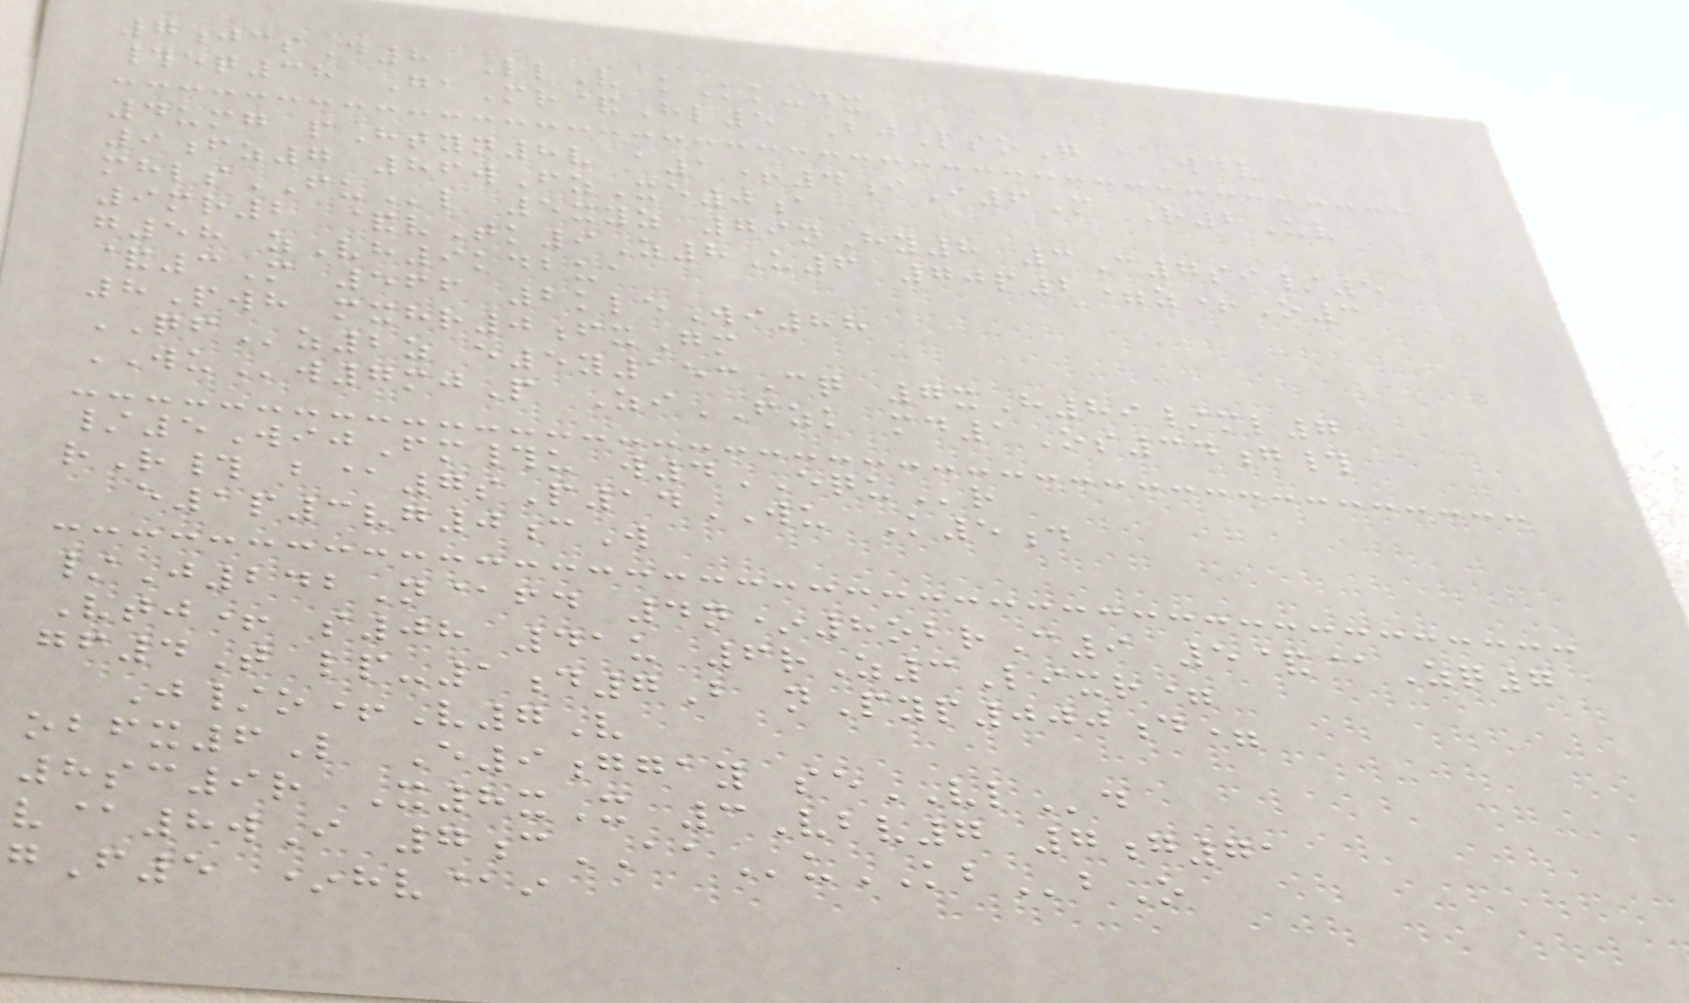7jcsD8 LlV kKk-dx
#eq38 GaMr&Hl5 BjLsoQ aWdv
4umg pHtyn8v a1+4iI6M R2Uv
9fz7 86wFzXe0a
mhlsFUl 5xyz 79nHy8 3C7si/5
9mr2 &vTk9Z8U6 70p2=z+O3
g58 zVh9kdbua
&3M 566 2kleWi88
8Pwh mxhr0fxGm
QFz2z e5y153Cq 7xH89/ml7
WUw7mjP ZiFZK md1Os34g#
/5WijFm#u w4EQUr
rR# b@7sP14WU K5d
e1p3vg0cW
/J242N@fd 4n*8obrC9 5&@Zq7
Vtj+ s08 41u 6rZ3Lixr=
gf4T lp-1d7B nPyp000d=
J/o+V7V
obfx6L E9ggay seVLd
8sc9r X8xX 3Vbv7 7g71
v@8wI 7cAAuKBbO
gF5 *hv@i
